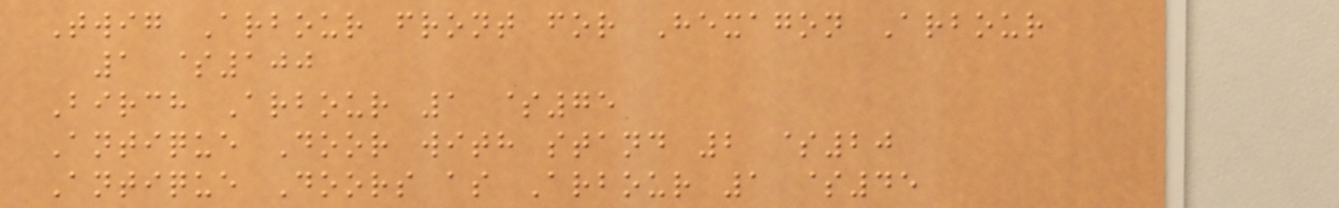Twig Arbour front for Hexagon Arbour
1 $100
Birch Arbour 1 $75
Antique Door with stand 2 $20
Antique Doors as Arbour 1 $45
